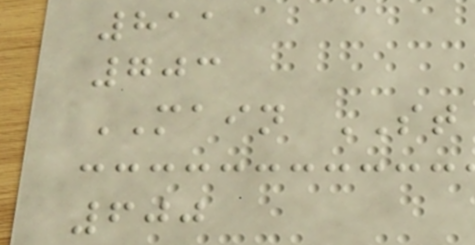811
703
MAIN ST
600
